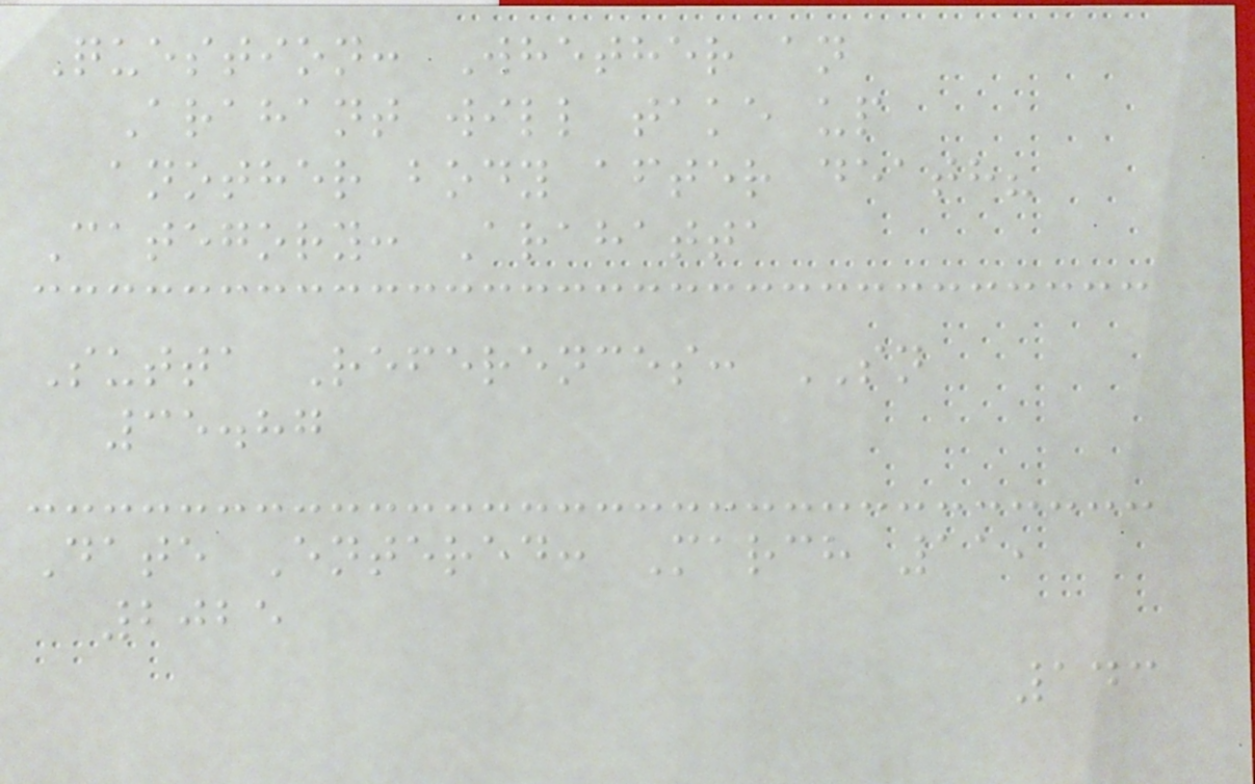Question: Whether an
Arahant will take up
another body after death?
Category: Arahatta
Sutta References: SN
35.87
Date Entered: March 11,
2025
143
